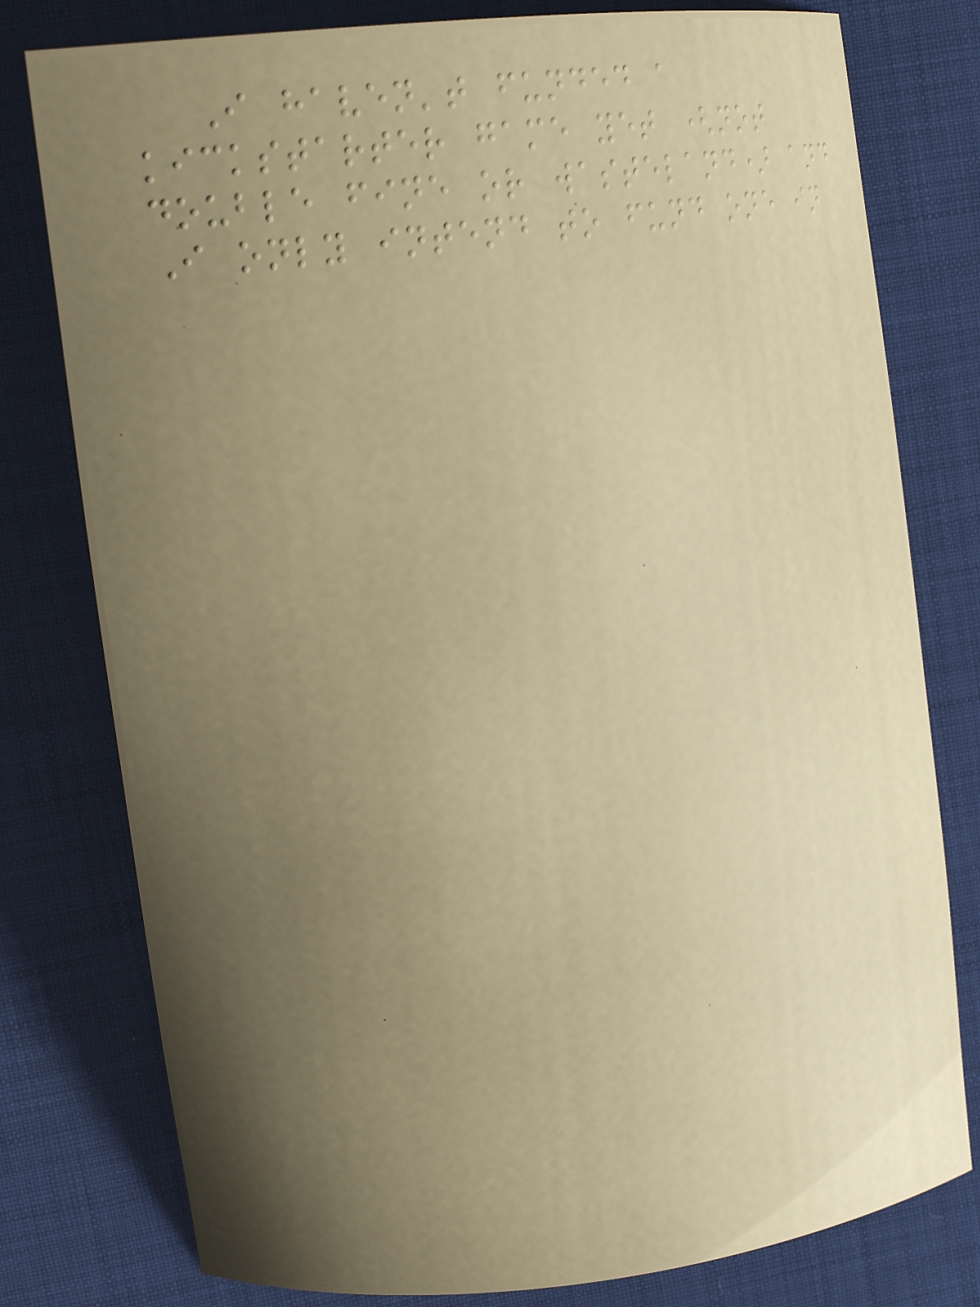I haven't funded a
kickstarter game yet (not
double fine or wasteland) and
I only intend to fund one in
